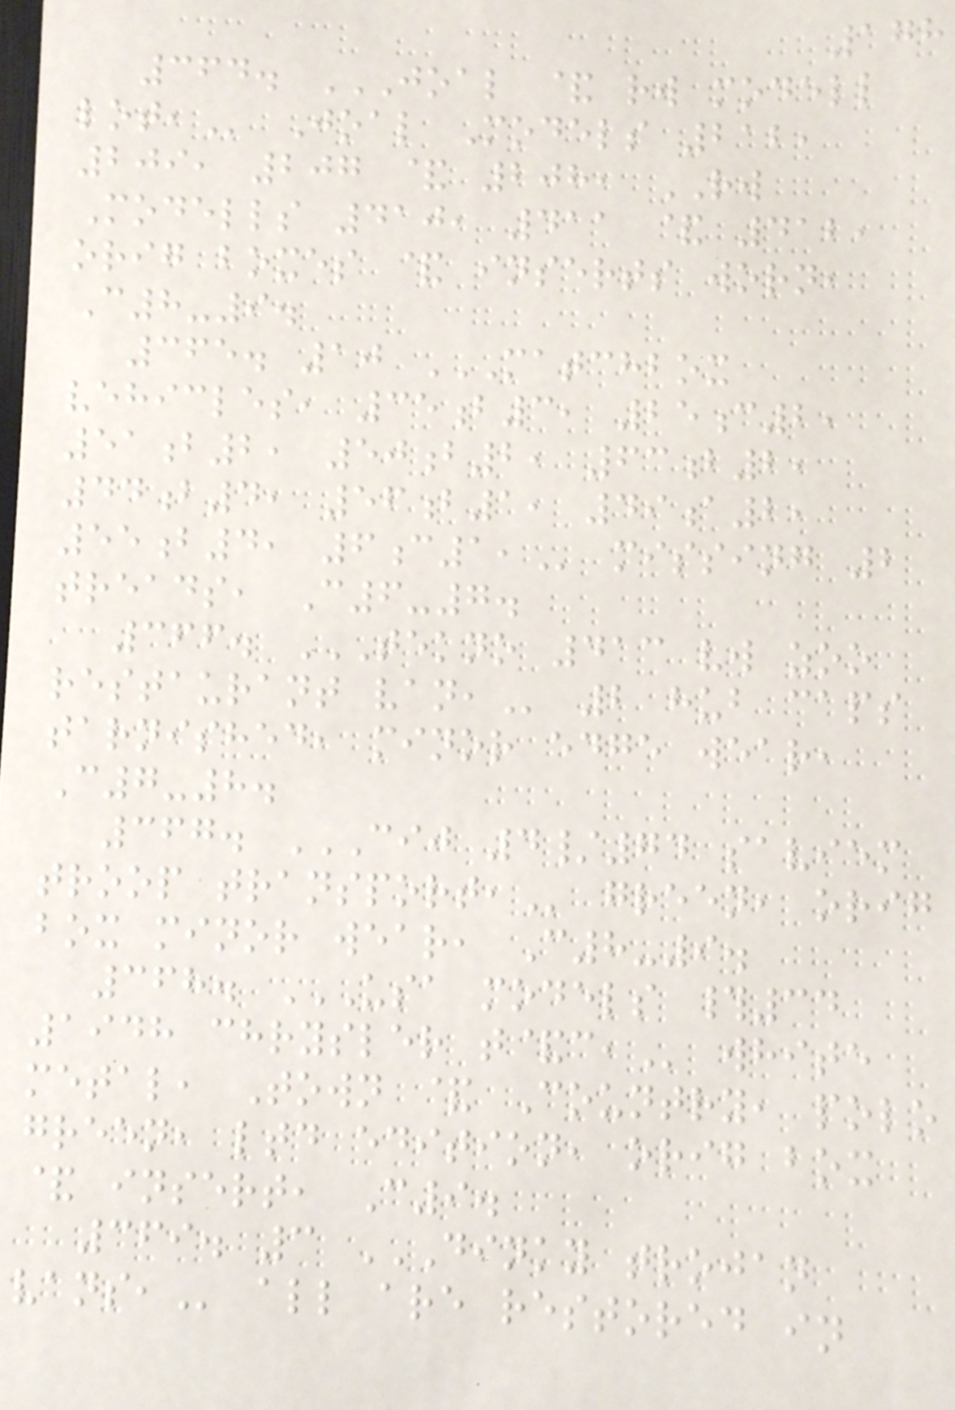178
364. JOAL & RW MODELL
LOT, Joal Models 212,
209, 207 & 208, RW
Modells 410, 411 & 412,
orig boxes & inserts worn,
C8-9.
365. 10 MATCHBOX
VEHICLES, 35B3, 25C2,
51B2, 50B2, 63B2,
44B4, 56B1, 49A2,
55B4, 6C1, missing 2
treads, C6-7.
366. TEKNO 413 VW ZOO
RESTAURANT VAN, 2 hub caps
tarnished, minor edge wear,
C7-8.
367. CIJ 4/74 SAVIEM
TROOP TRANSPORT, green, orig
box minor wear, C8-9.
368. USA MODELS #34
1948 CHRYSLER T&C, white
metal, Town & Country, polo
green, ltd edition, orig box
& insert, C9.
369. 3 DINKY TROJAN
VANS, all are restored in
